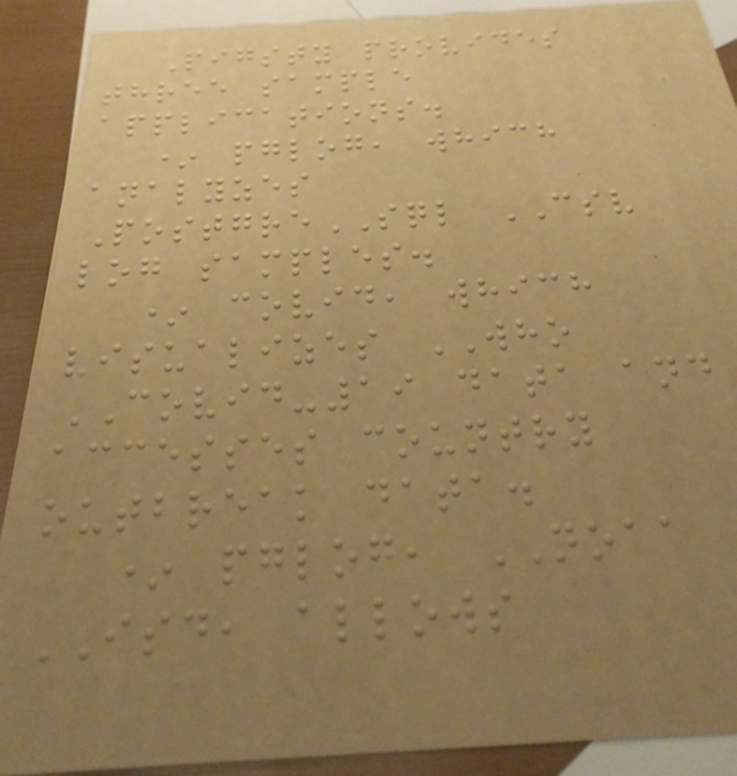Pigsty provides
three sample
applications.
* pglog, which
analyzes
PostgreSQL CSV
log samples.
* covid, which
visualizes WHO
COVID-19 data and
accesses country
outbreak data.
* pglog, NOAA
ISD, allows
